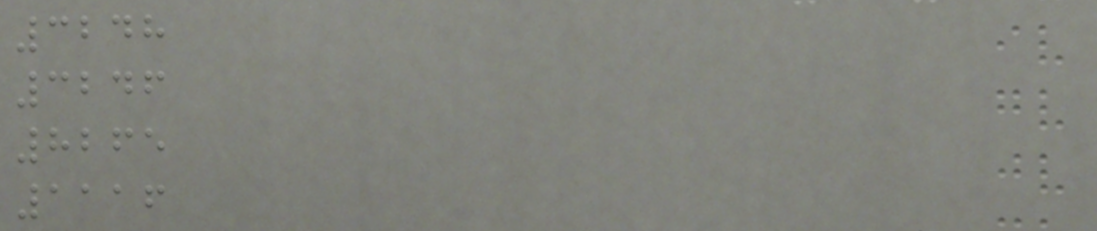3248
3246
8265
1116
